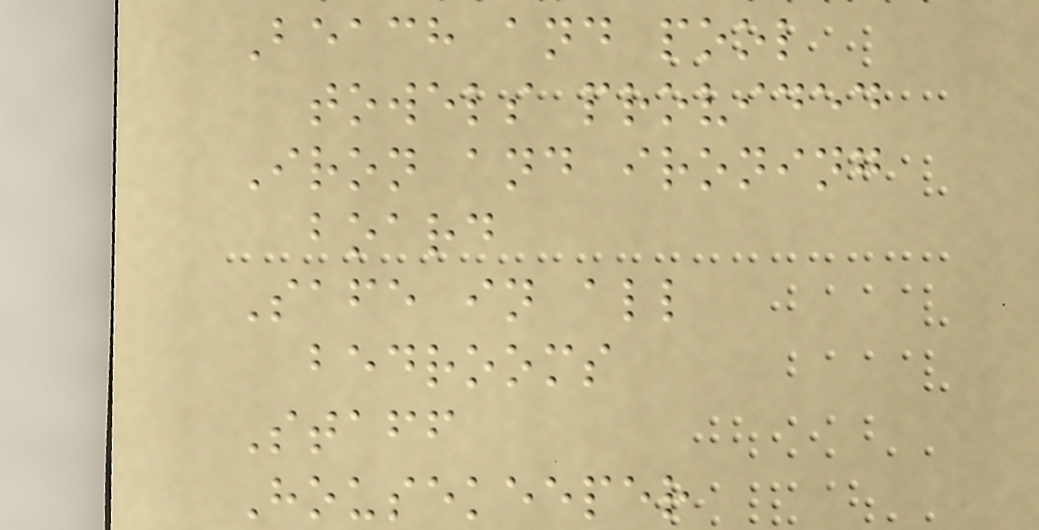Beach and pool
towels provided
Iron and ironing
board
Safe in all
bedrooms
Staff
Housekeeper
